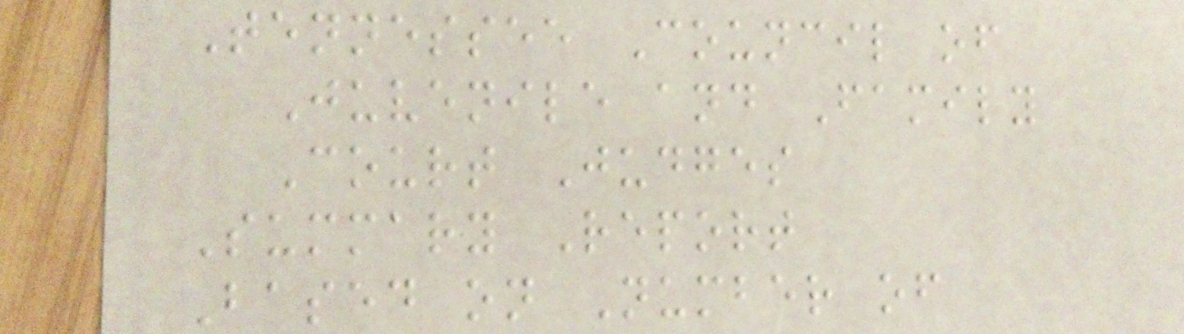Tennessee Council of
Juvenile and Family
Court Judges
Summary Report
Based on Number of
